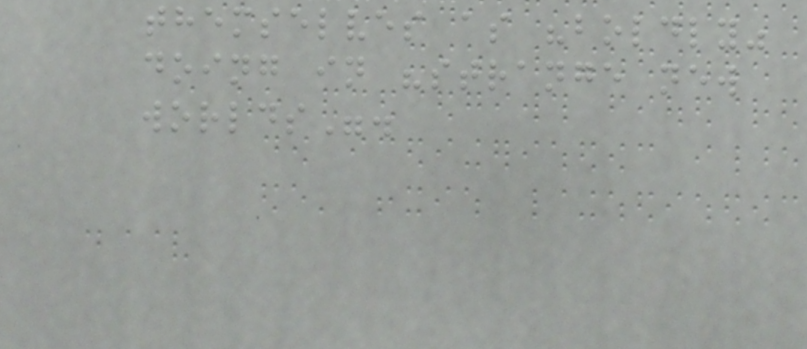themselves as "boldly"
doing in "strange new
worlds".
